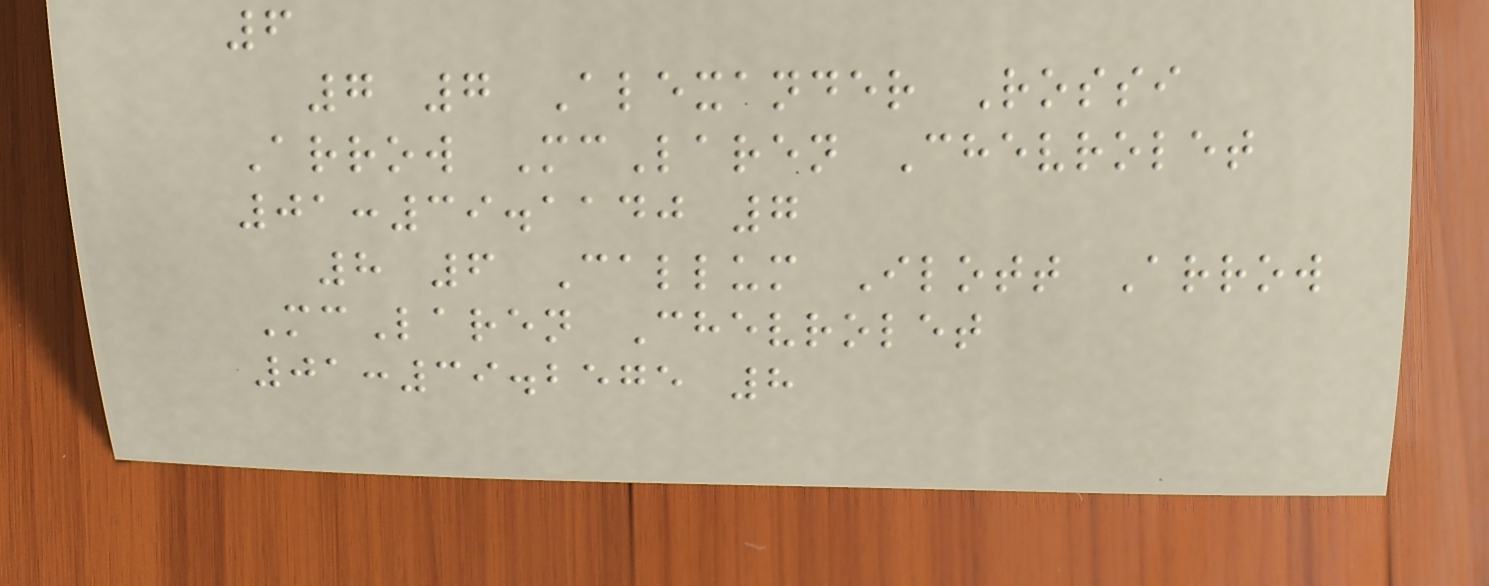6
7 7 Alexander Rossi
Arrow McLaren Chevrolet
01:39.1140 7
8 6 Callum Ilott Arrow
McLaren Chevrolet
01:39.2575 8
